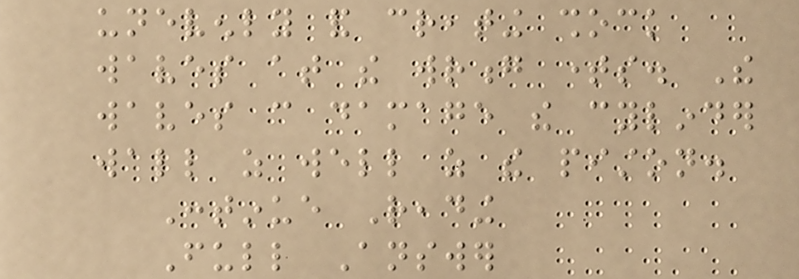unevenly and creating shock
waves at the wrong times. The
waves can damage the cylinder
wall as well as the piston.
Continue Reading
Full Answer
